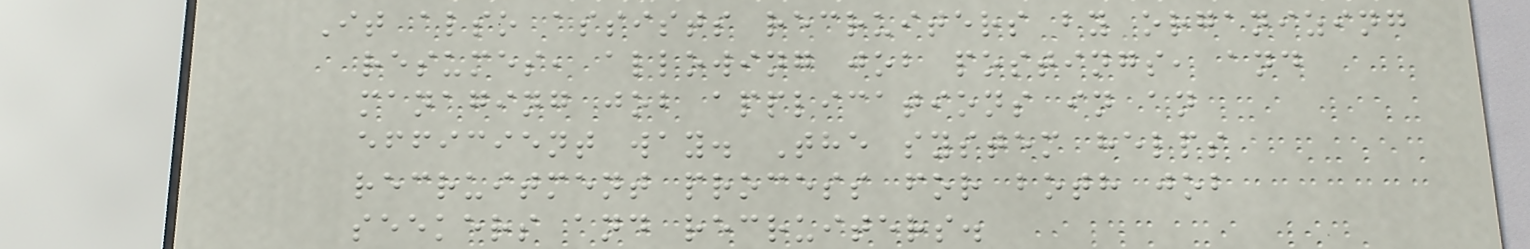It also assists recruiters by organizing
resumes, allowing job postings, and
managing job applications in an
efficient way. The system helps
recruitment process for both job
seekers and recruiters.
